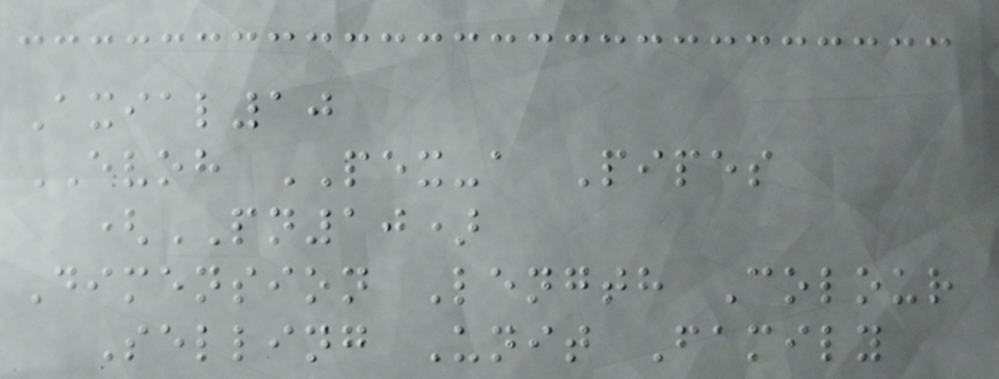Axial10
EVOH PEX-a Pipes
(PN10)
Dimension Length Colour
Selling Unit Family
